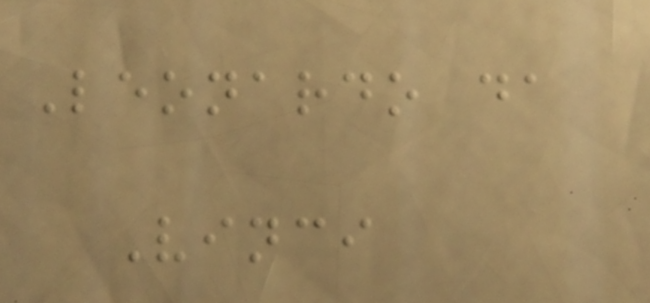Leonardo da
Vinci
